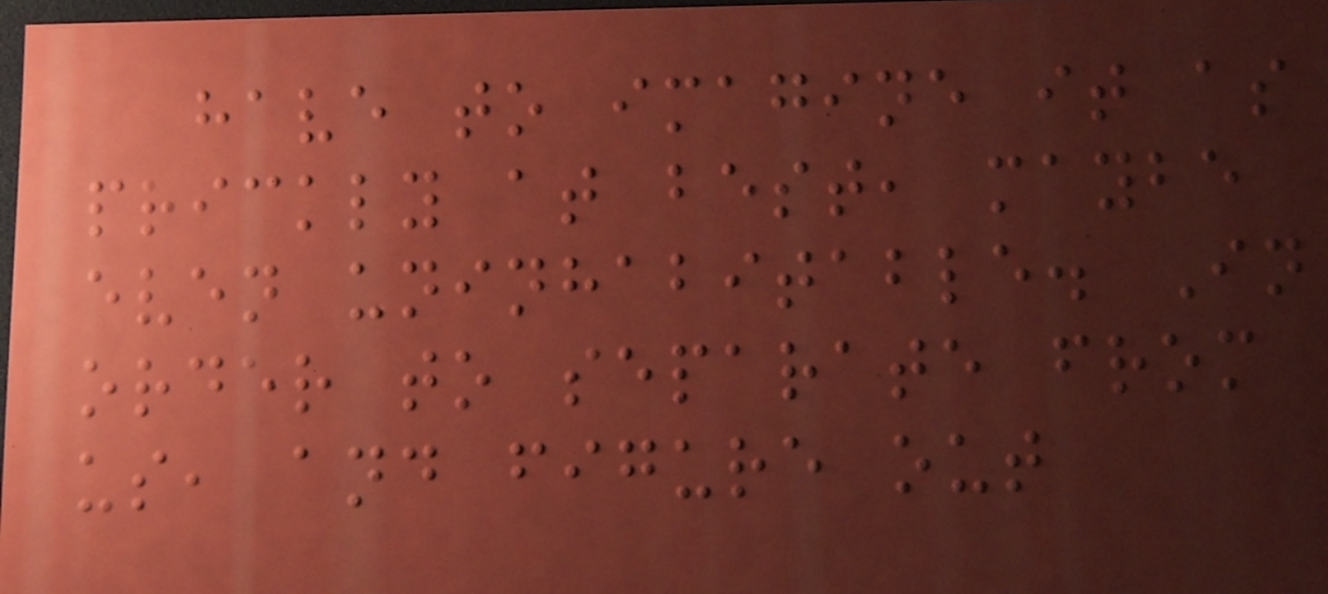have to imagine it as
prickly at best, maybe
even uninhabitable. In
order to separate from
us, and figure out
